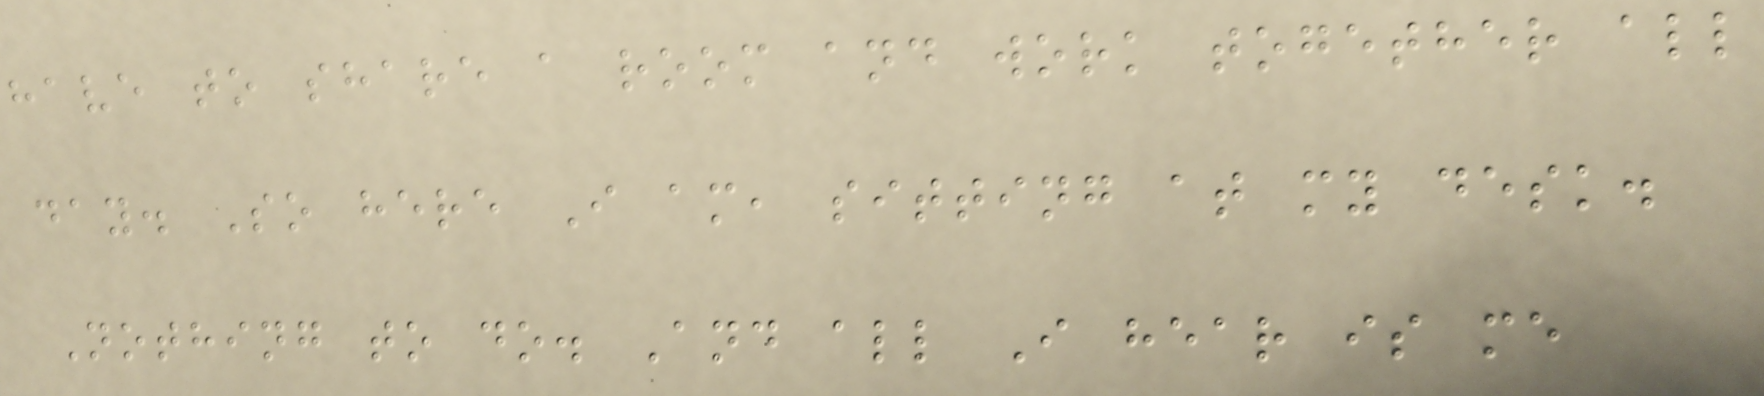have to share a room and work together all
day. So here I am, sitting at my desk.
Nothing to do. And all I hear is me
